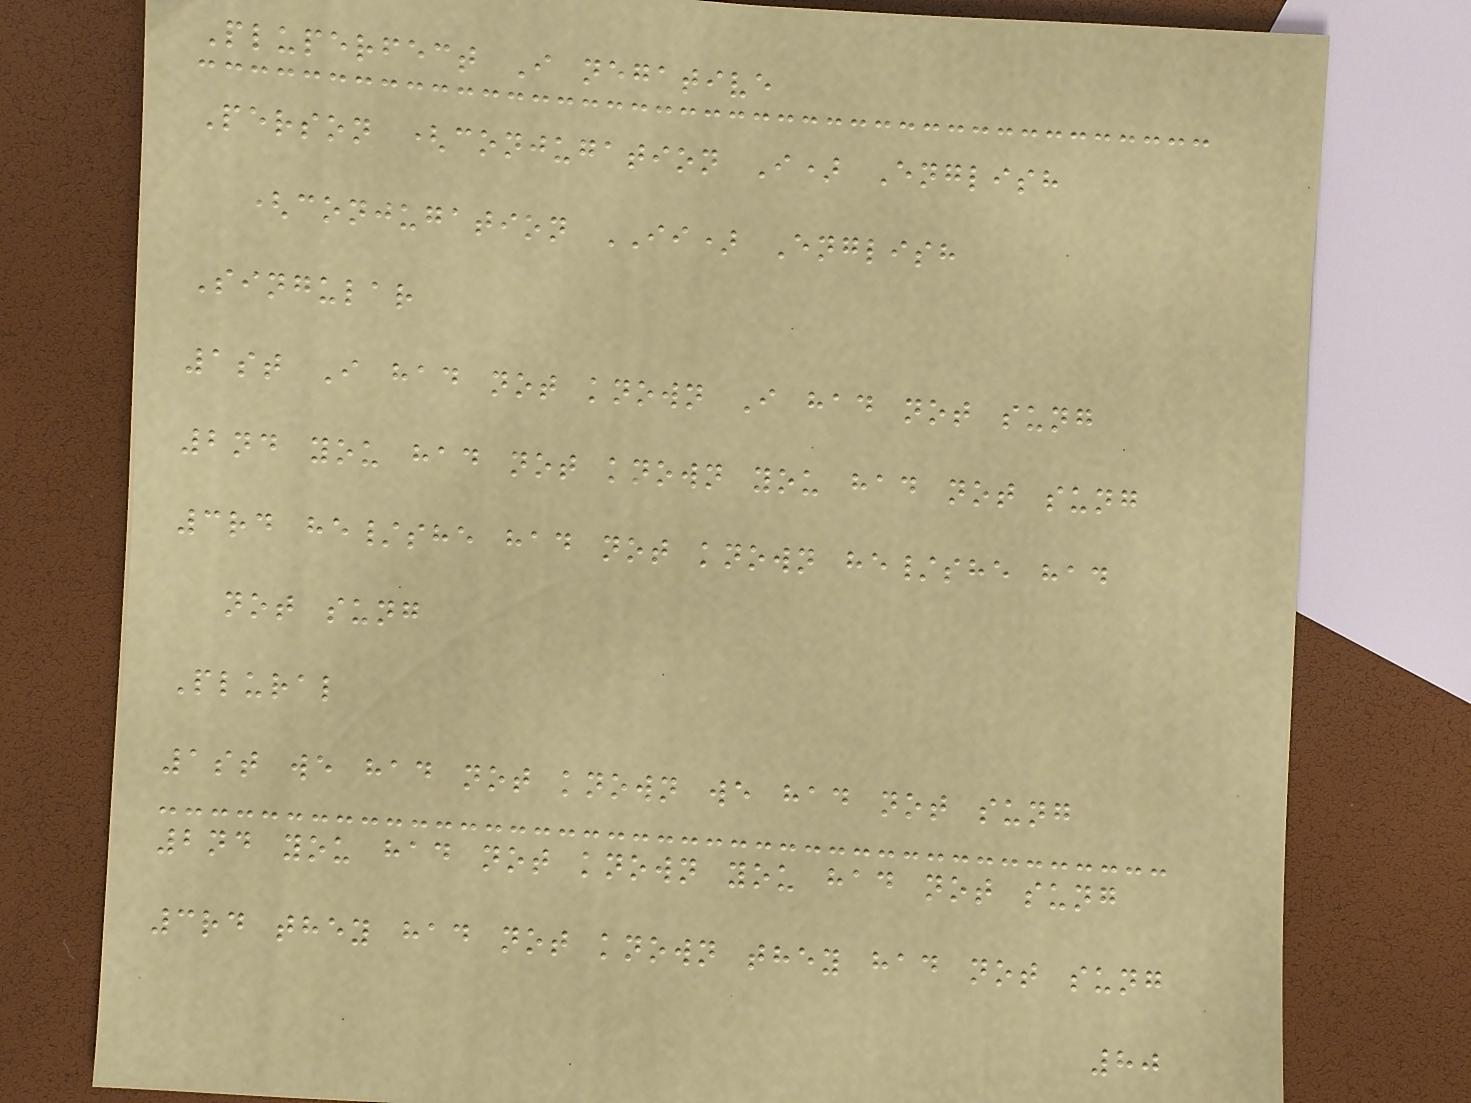Pluperfect I negative
Person (conjugation I) English
(conjugation II) English
Singular
1st I had not known I had not sung
2nd you had not known you had not sung
3rd he/she had not known he/she had
not sung
Plural
1st we had not known we had not sung
2nd you had not known you had not sung
3rd they had not known they had not sung
80
